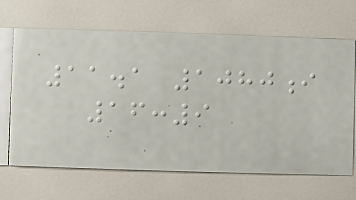11.1 1080i
16:9
